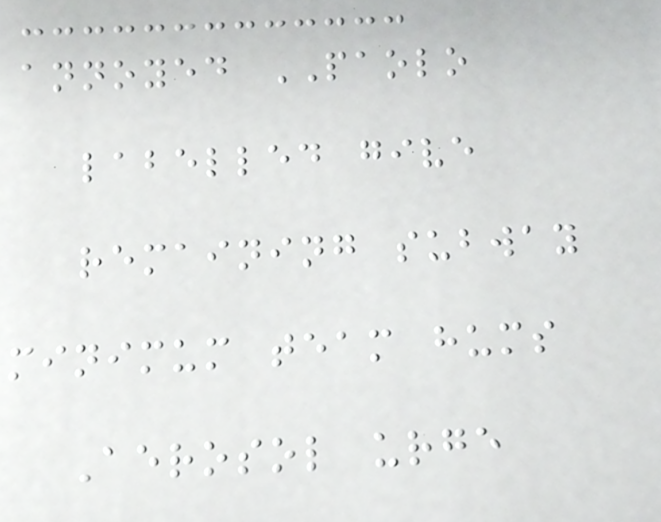annoyed PAOLO
labelled give
remaining subway
minimum team hums
Aerosol urge
